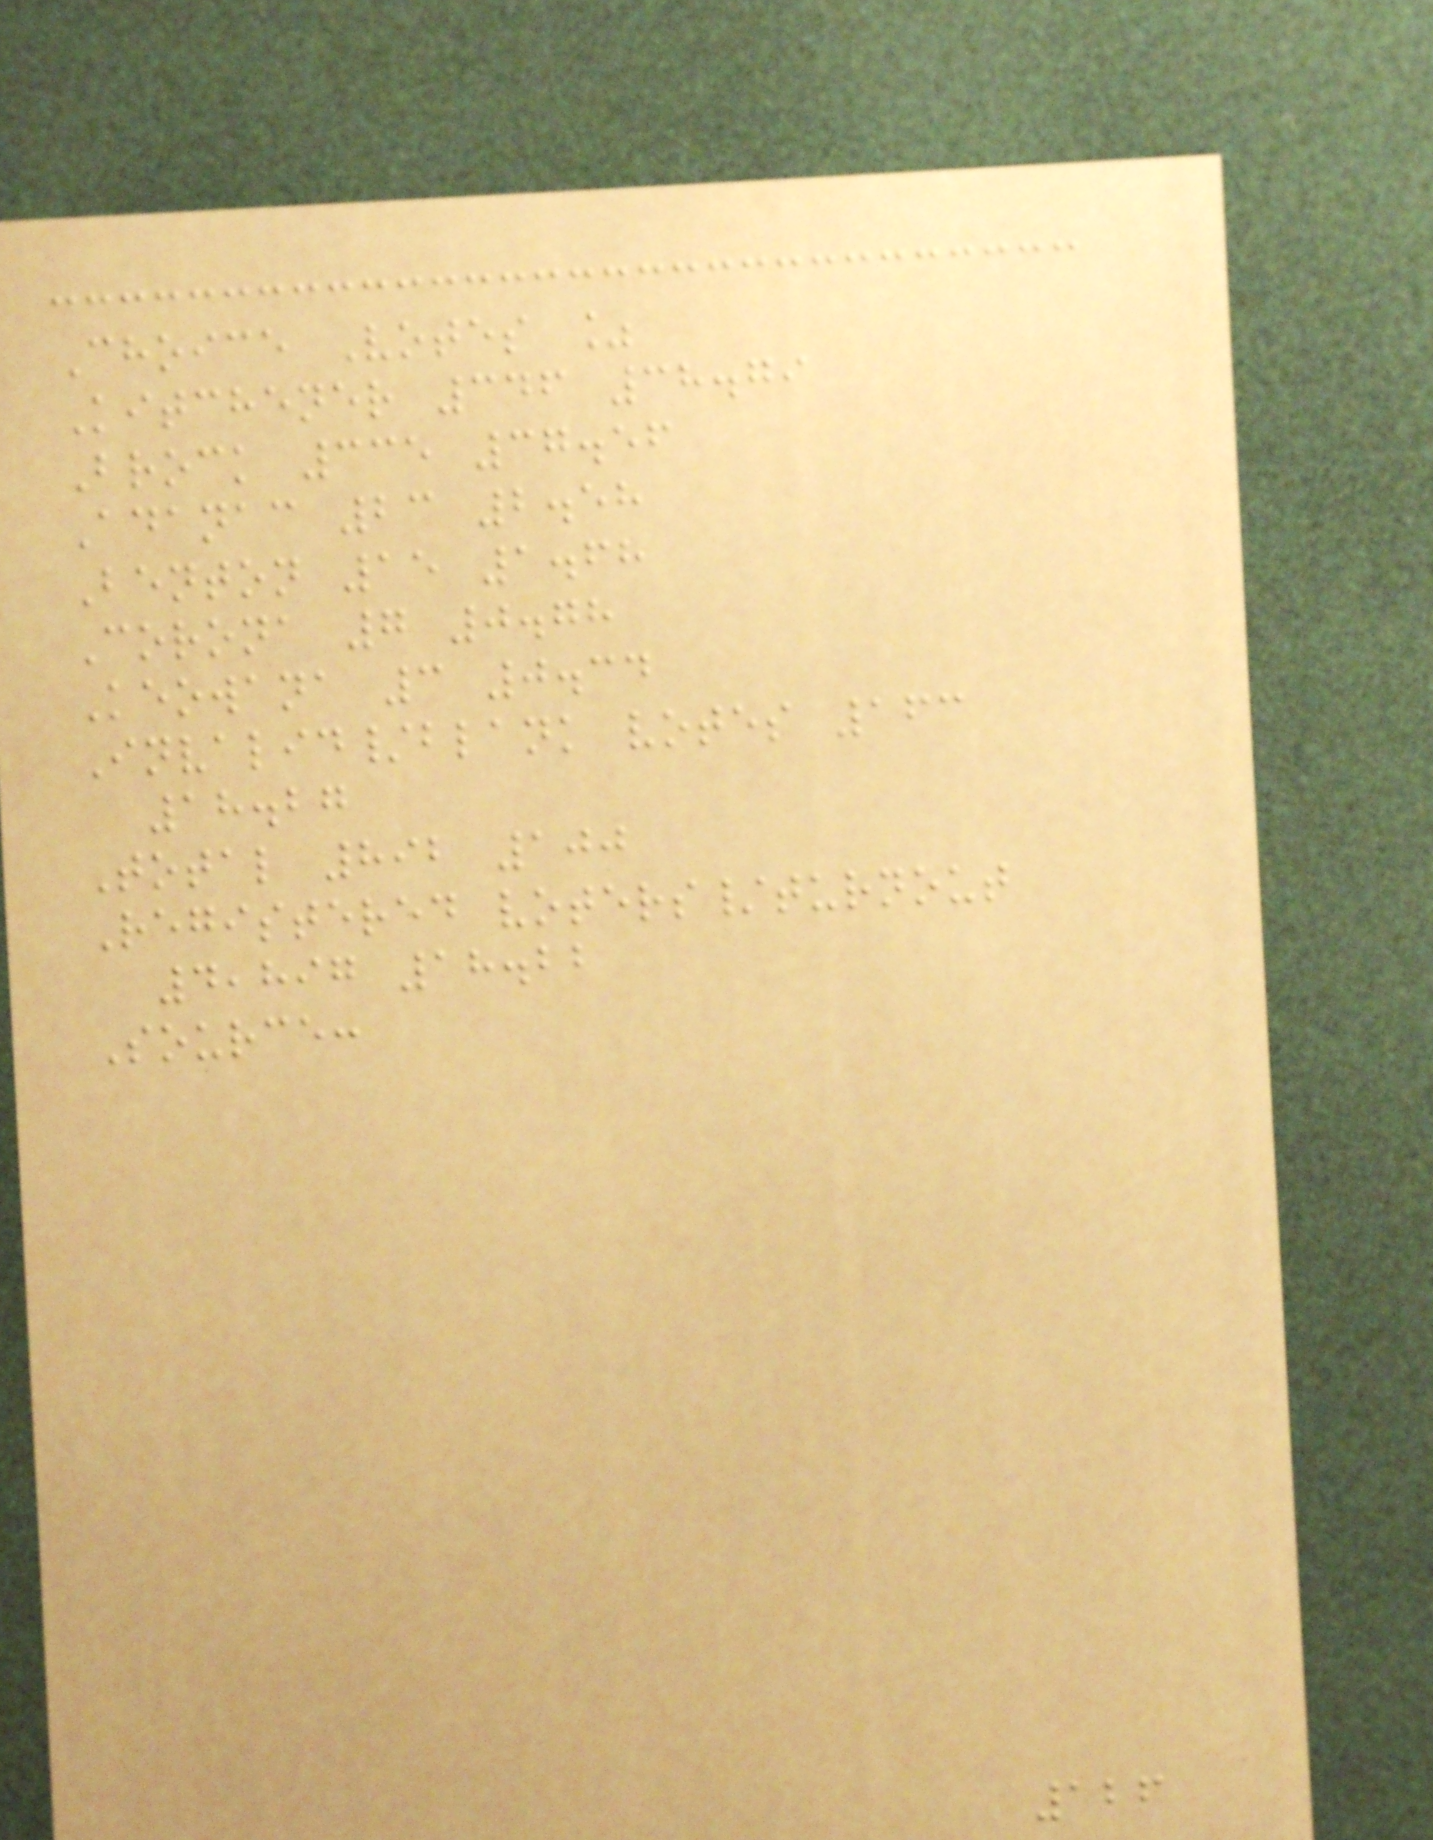Choice Votes %
Kitchener 346 38.79
Brock 335 37.56
Adanac 23 2.58
Benton 15 1.68
Corona 7 0.78
Keowana 3 0.34
Invalid/blank votes 163
18.27
Total 892 100
Registered voters/turnout
4,897 18.22
Source:
126
